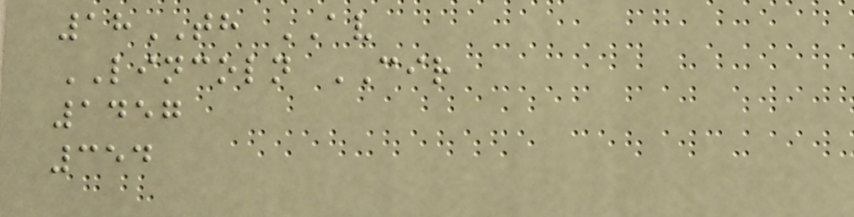18TH AV
LINCOLN CIR
1457
354
